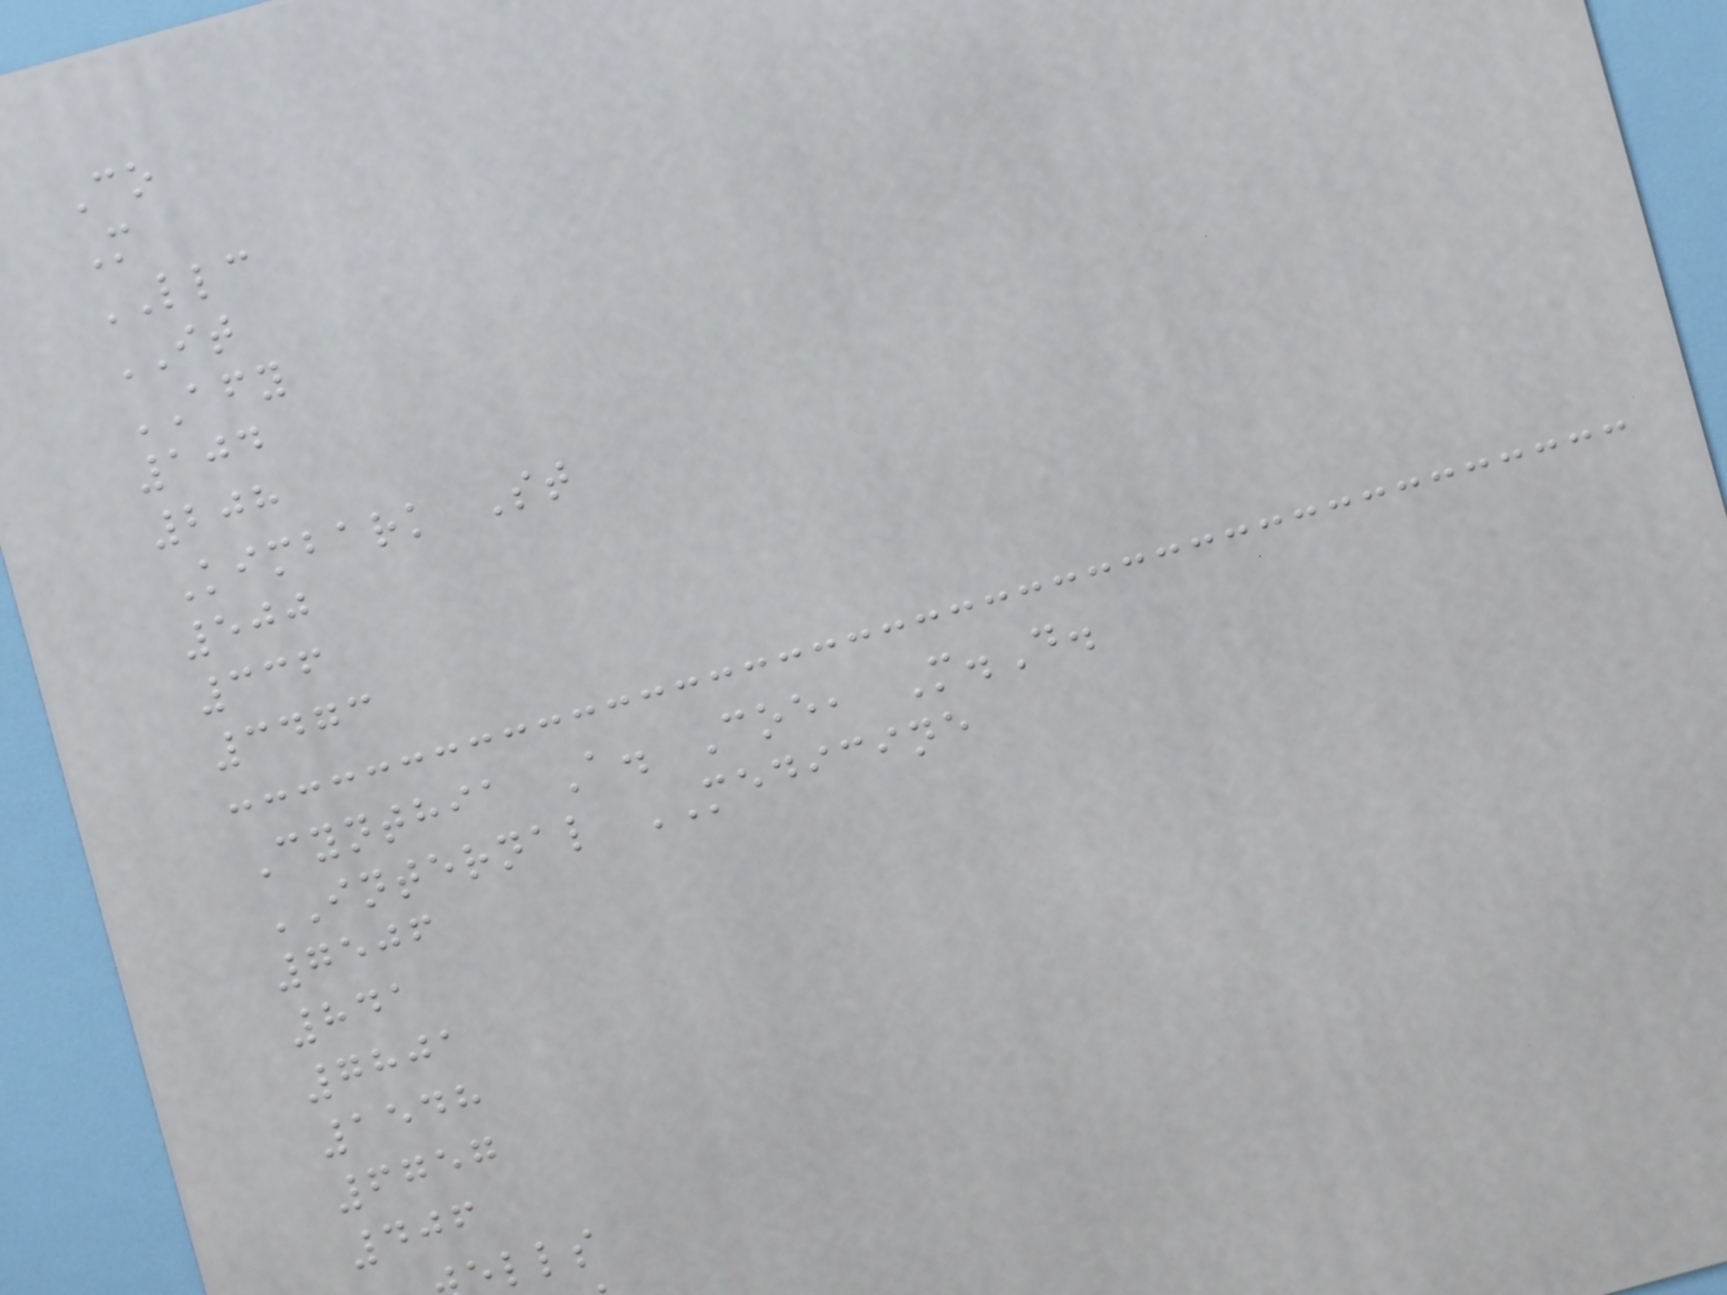Co
M
LLC
IT
AFY
104
208
Kimbark St
500
336
3473
Cynthia A. Coe, M.D.
INTERNAL MEDICINE
7506
841
7801
1548
6757
406
